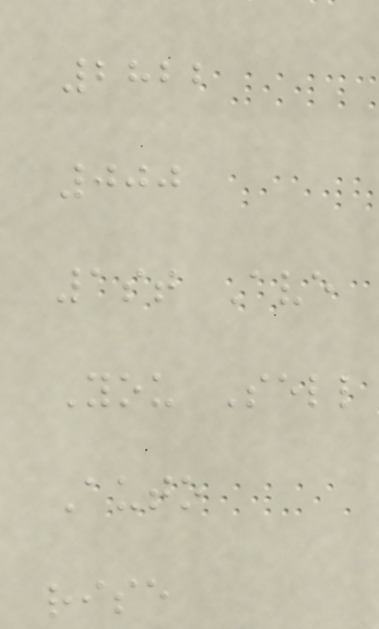2822
000
1st Ave
You Sell
Auto
rise
